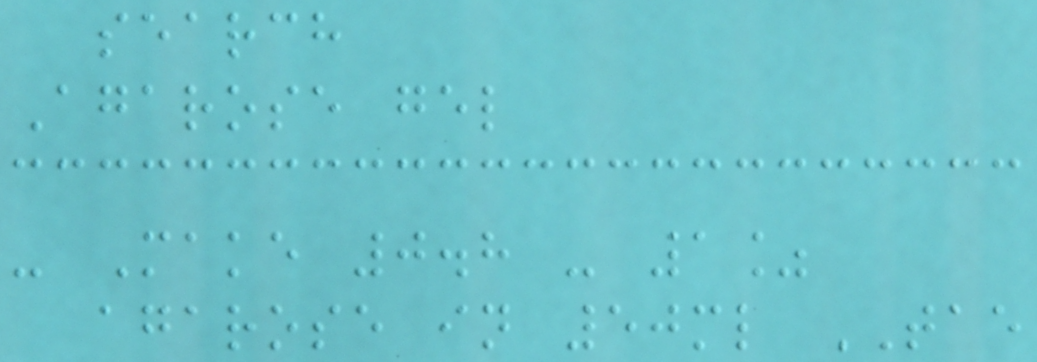search
Agarose gel
- Make 0.8 - 1%
agarose in 50ml TAE
